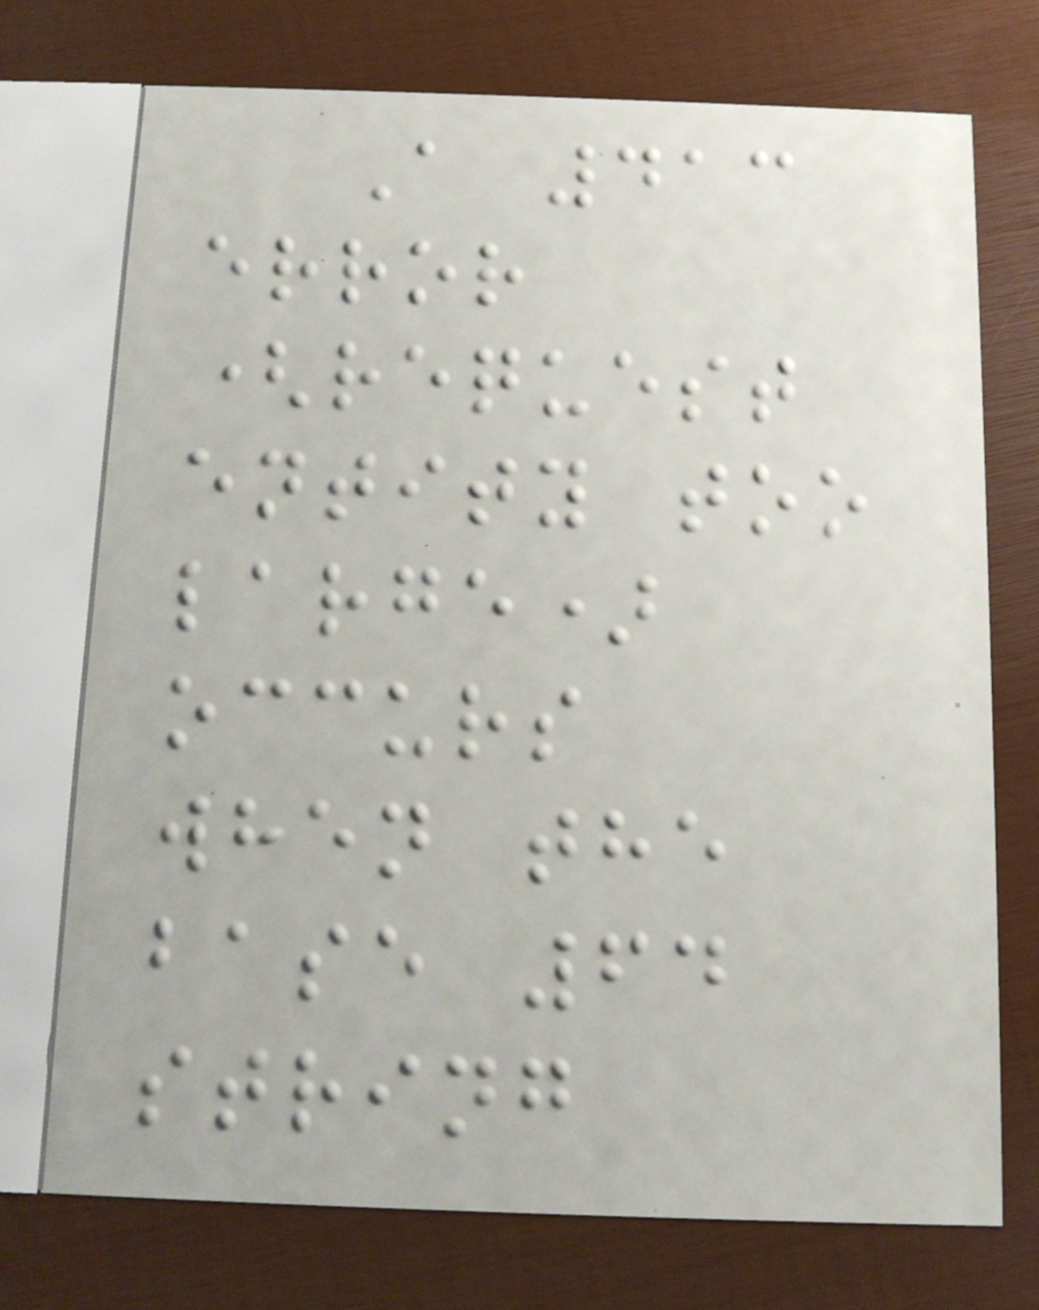A 413
error
(request
entity too
large)
occurs
when the
base 64
string
